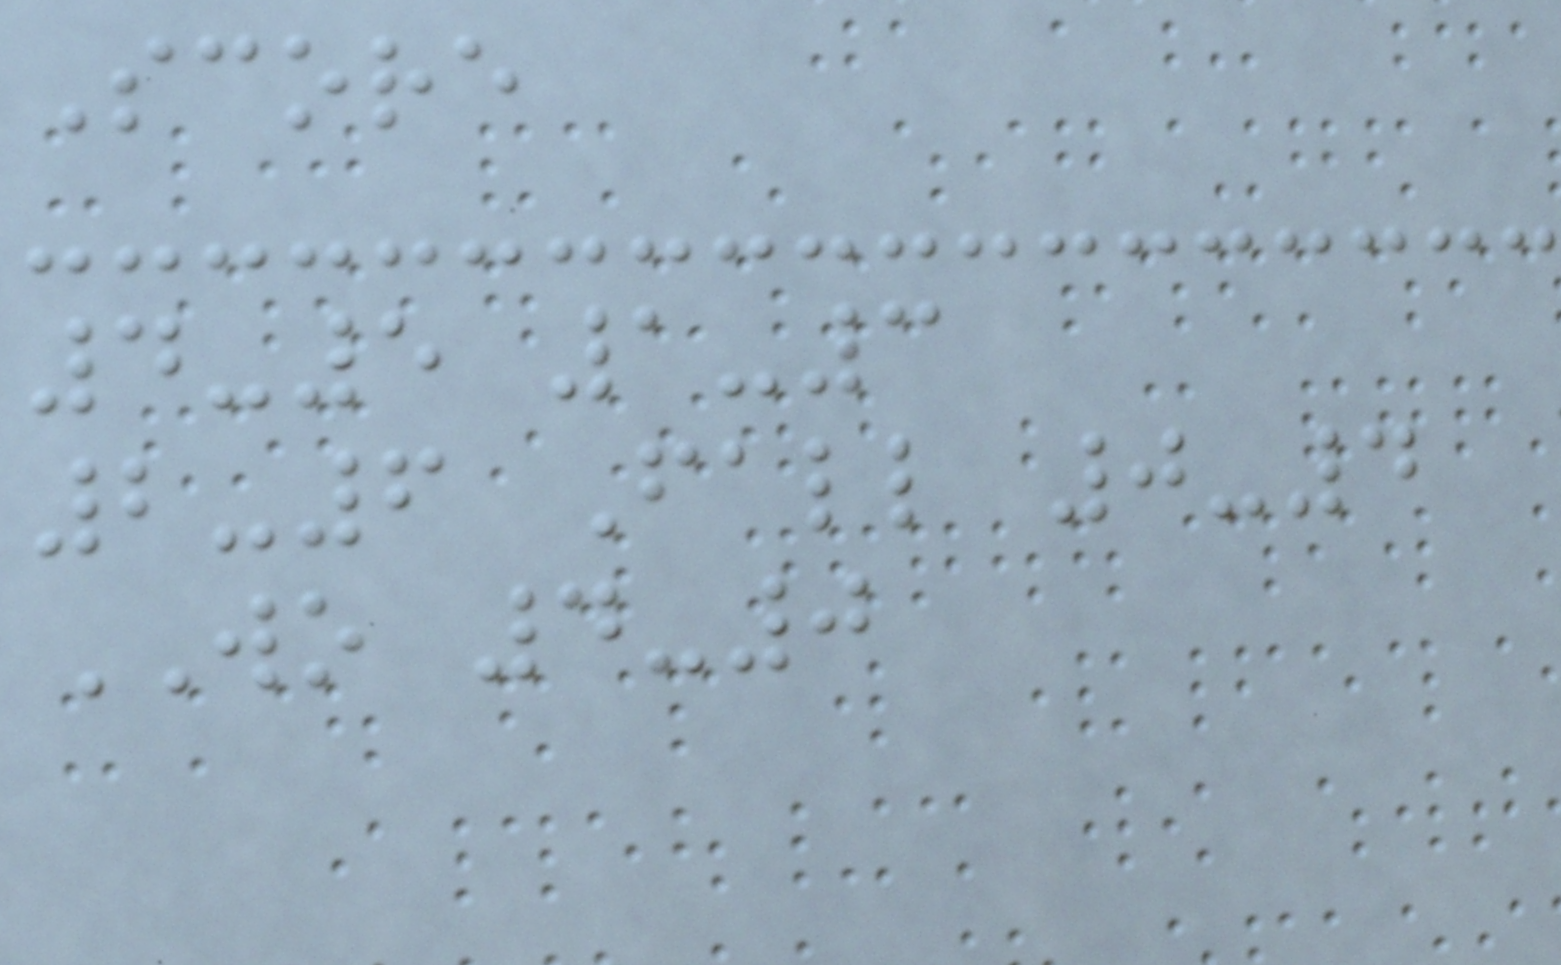Score
4-5 1-3
2-6 Fall 0-4
WO 4-0
